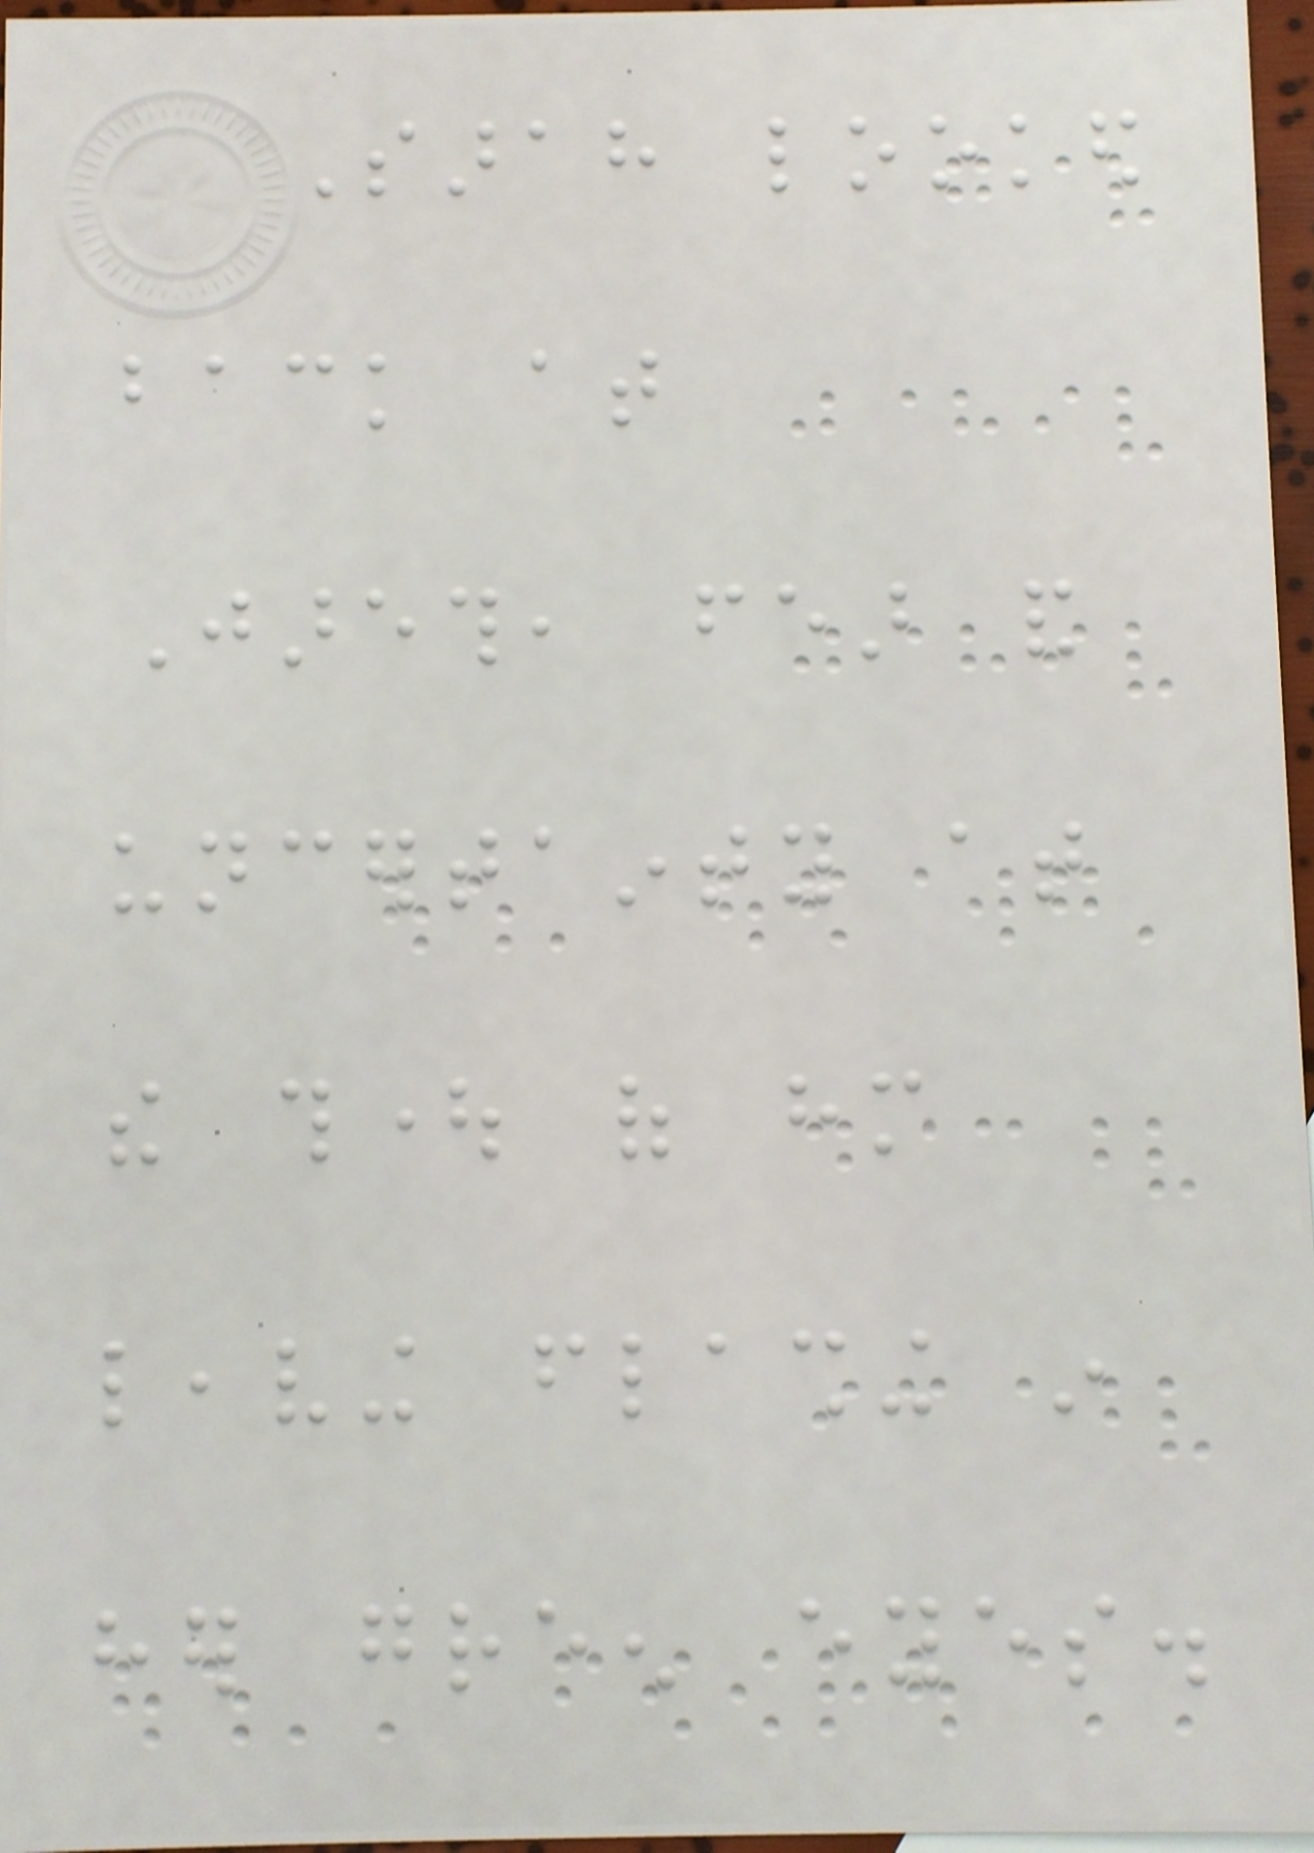Sarah looked
back at
Jareth, fear and
uncertainty at
the thought of him
leaving flashing in
her green eyes.
